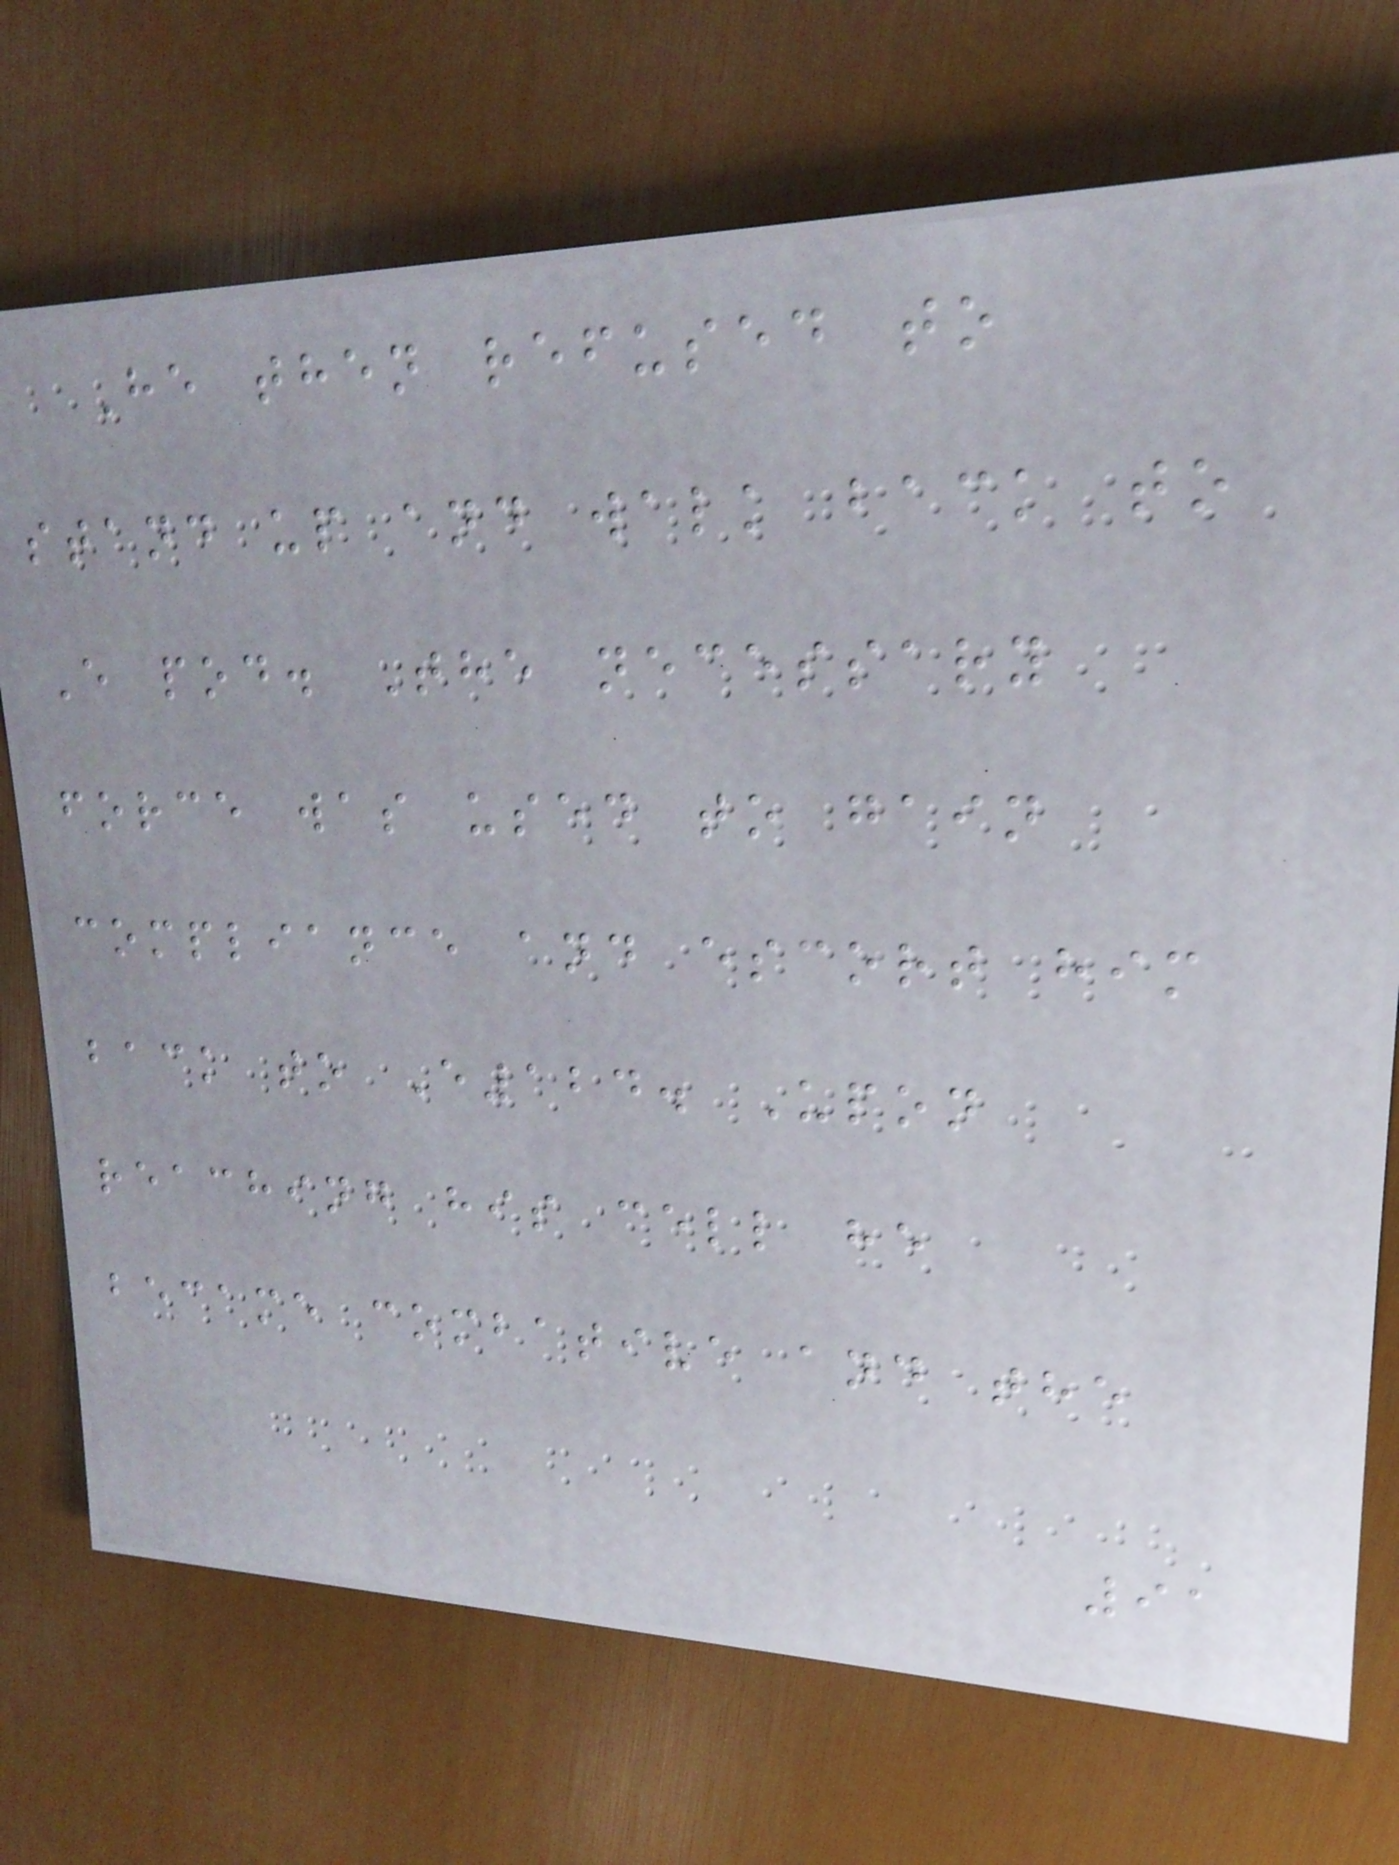He then refused to
stand up and walk back to
E pod. The necessary
force was used to gain
compliance and escort him
back to E124. Upon
reaching his cell he
became combative and the
91
